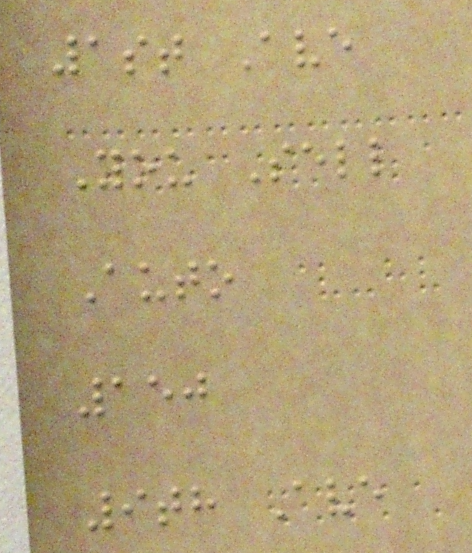1st Ave
You Sell
Auto
150
9th Ave
